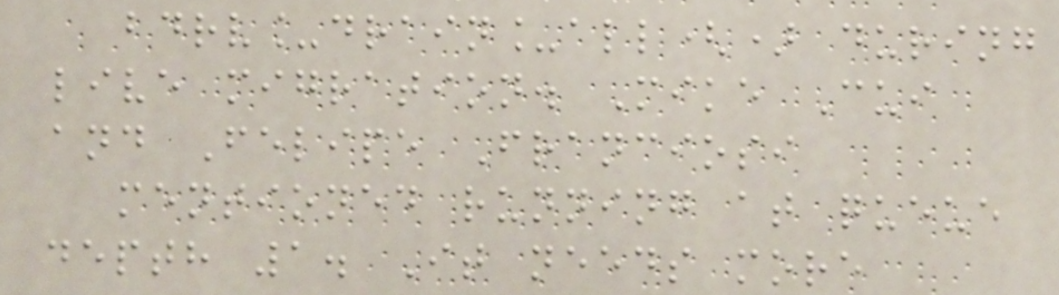bdrv_drain_all() during
live migration. Mike Cui
and Felipe Franciosi
mentioned running at queue
depth 1. It needs more
